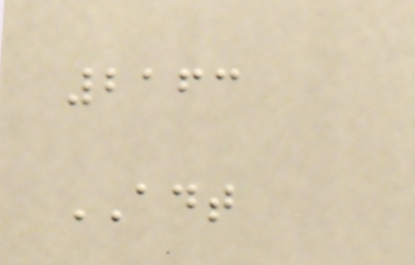2163
ADT
